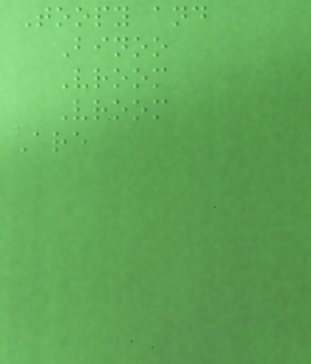Toopy and
Binoo
Vroom
Vroom
Are
